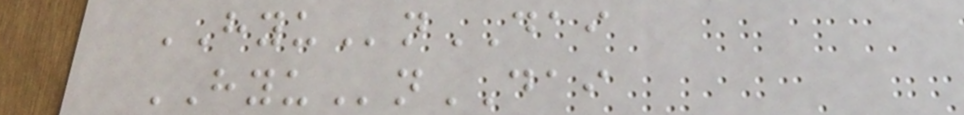HYUnDAI
HYUnDAI
